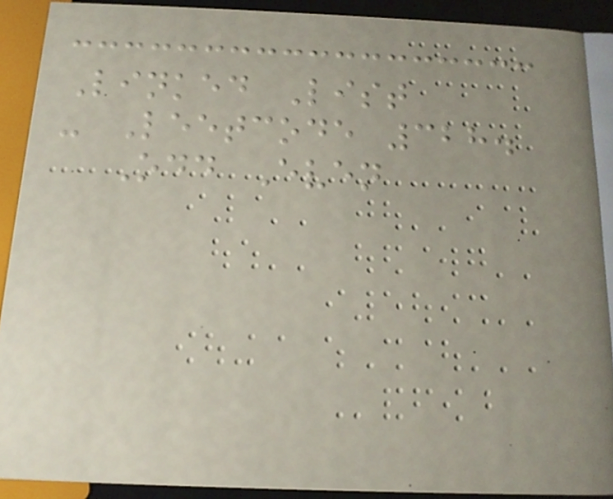Linked List
- Leetcode 328.
Odd Even
